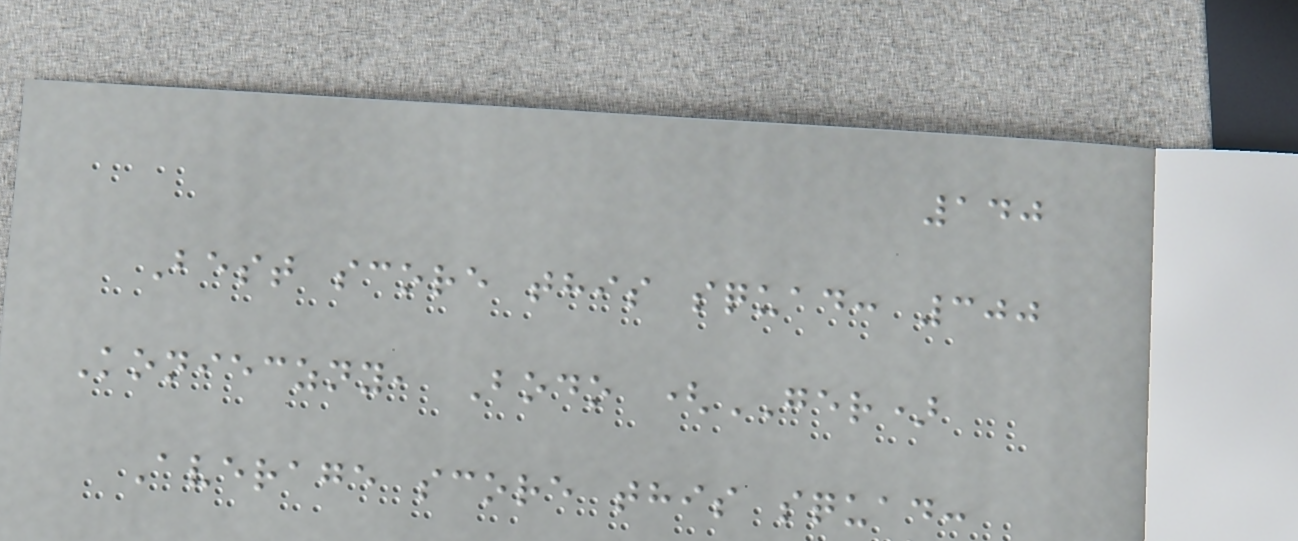140
Best score this squad: 300
Konieczny, Bodo (GER)
Average score this squad:
